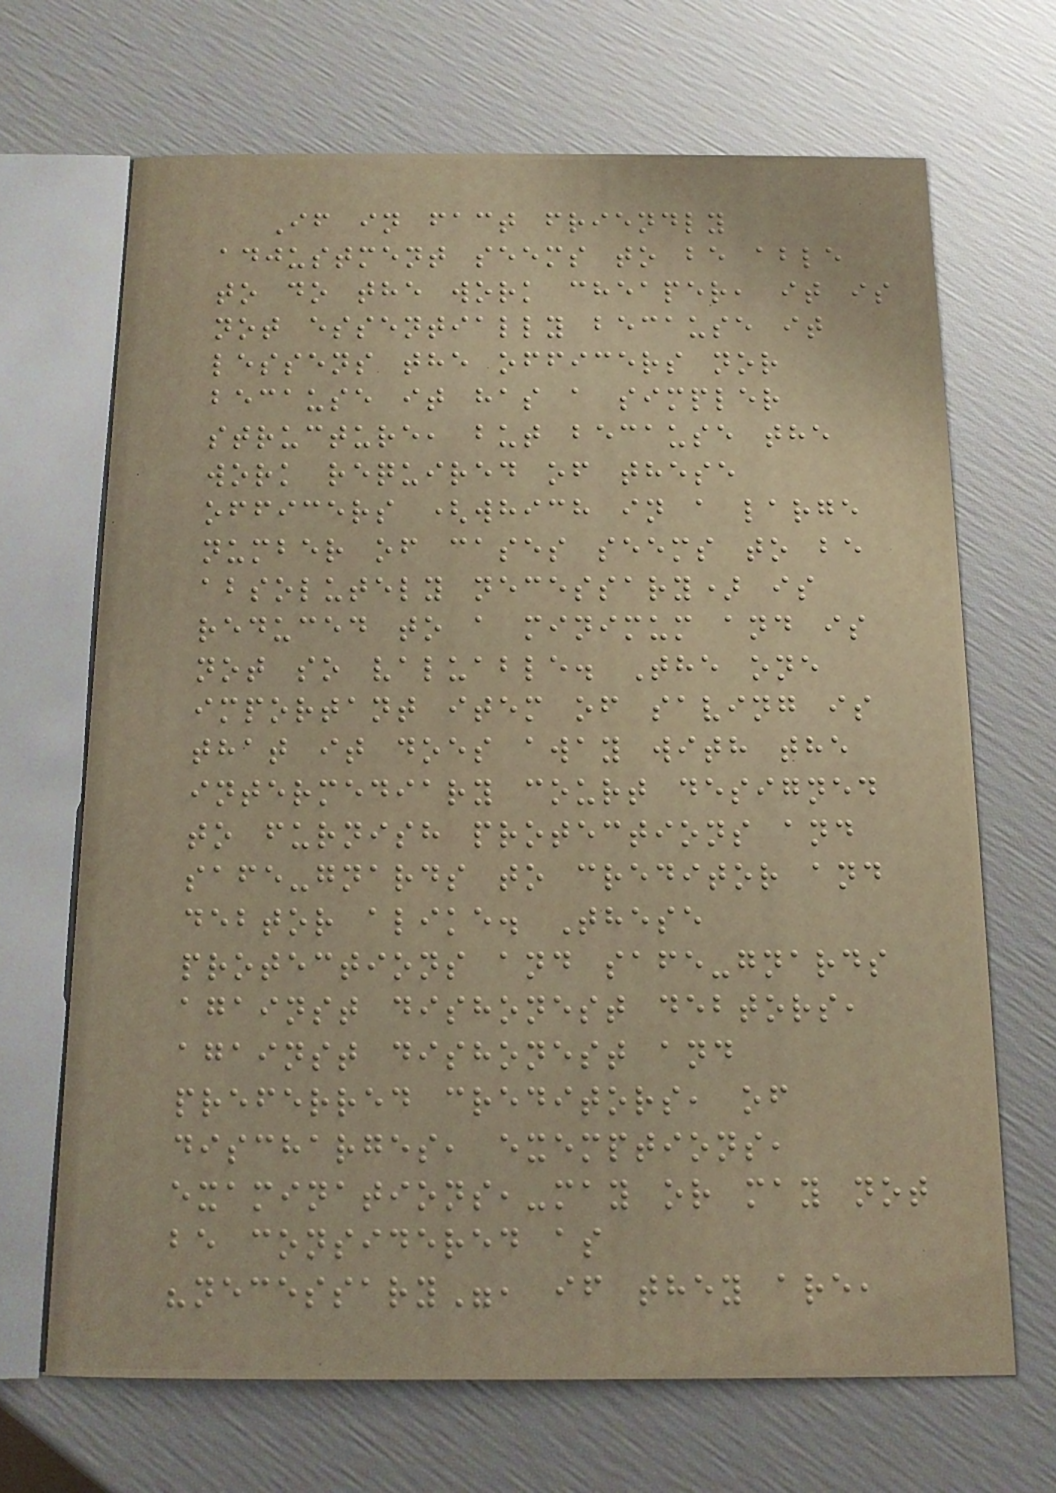If in fact friendly
adjustment seems to be able
to do the work cheaper, it is
not essentially because it
lessens the officers nor
because it has a simpler
structure, but because the
work required of these
officers (which in a large
number of cases seems to be
absolutely necessary) is
reduced to a minimum and is
not so valuable. The one
important item of saving is
that it does away with the
intermediary court designed
to furnish protections and
safe-gnards to creditor and
debtor alike. These
protections and safe-gnards
against dishonest debtors,
against dishonest and
preferred creditors, of
discharges, exemptions,
examinations,-may or may not
be considered as
"necessary", if they are,
